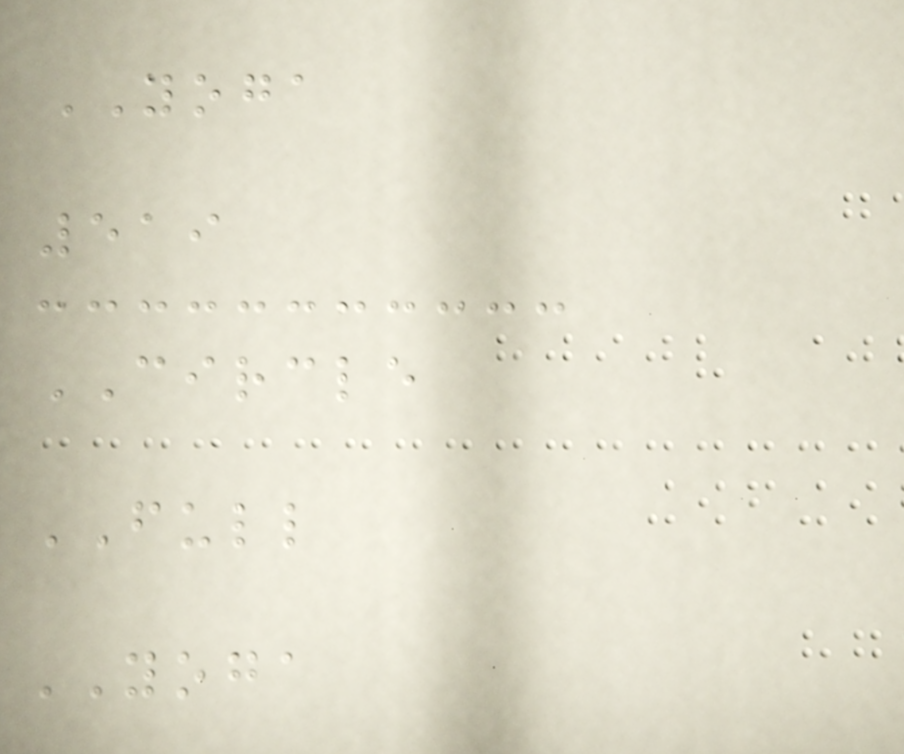YOGA
519
CIRCLE
FULL
YOGA
